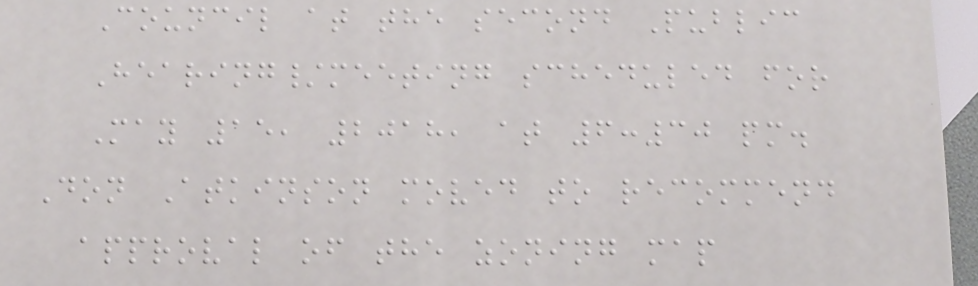Council at the second Public
Hearing/meeting scheduled for
May 15, 2018, at 6:30 pm.
Don Atkinson moved to recommend
approval of the zoning map
